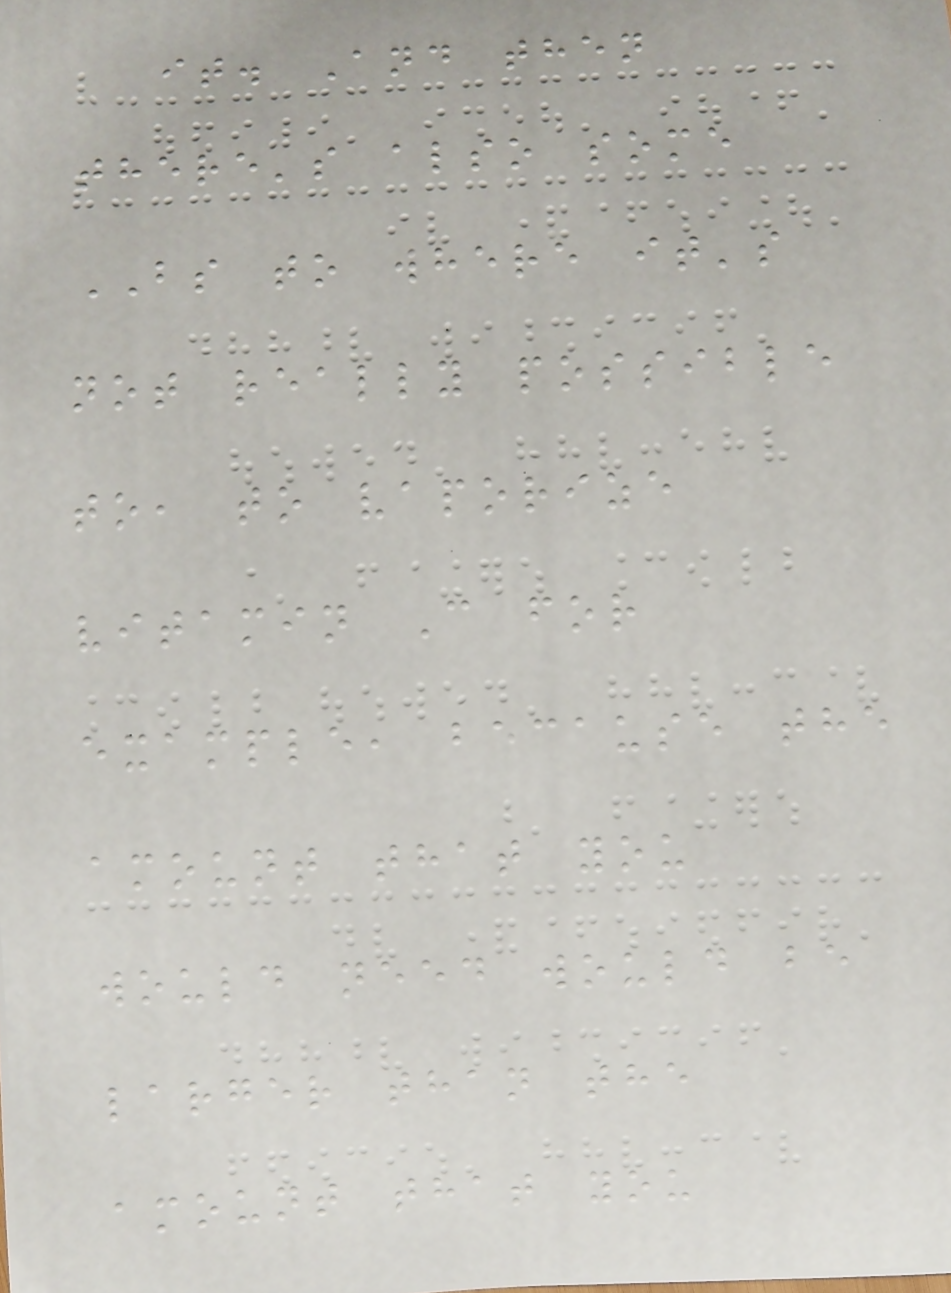it. And then
there's also some
BS to where it's
not really possible
to, to vaporize
vitamin C for
example, because the
amount that you
would need would be
larger than the
amount that you
